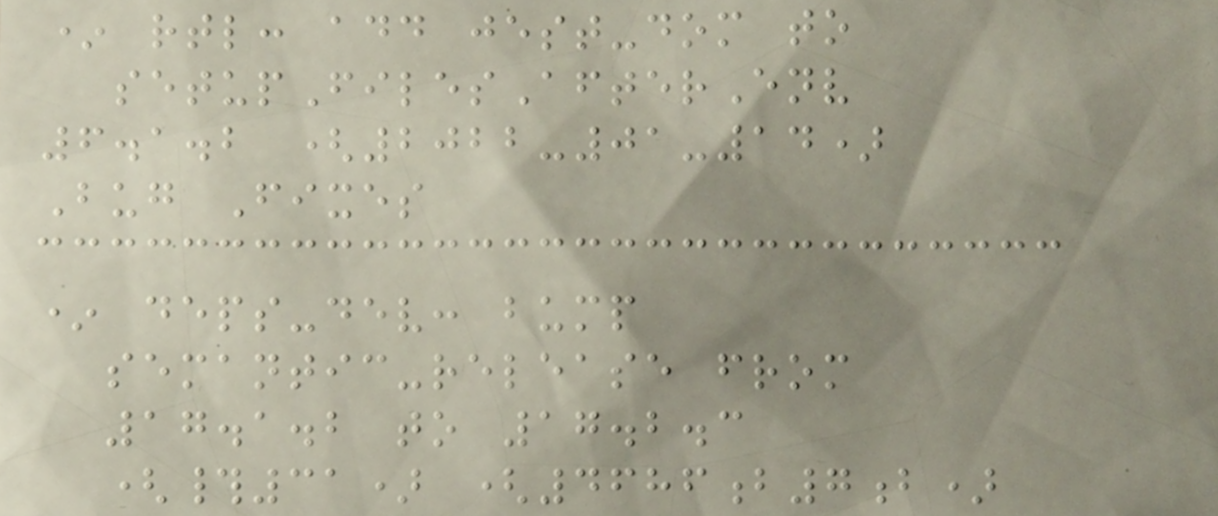* rtl: add jest-dom to
setupFilesAfterEnv
6.1.2 (2022-01-14)
Bug Fixes
* deps-dev: bump
semantic-release from
17.1.2 to 17.2.3
(#31) (4686b7b)
